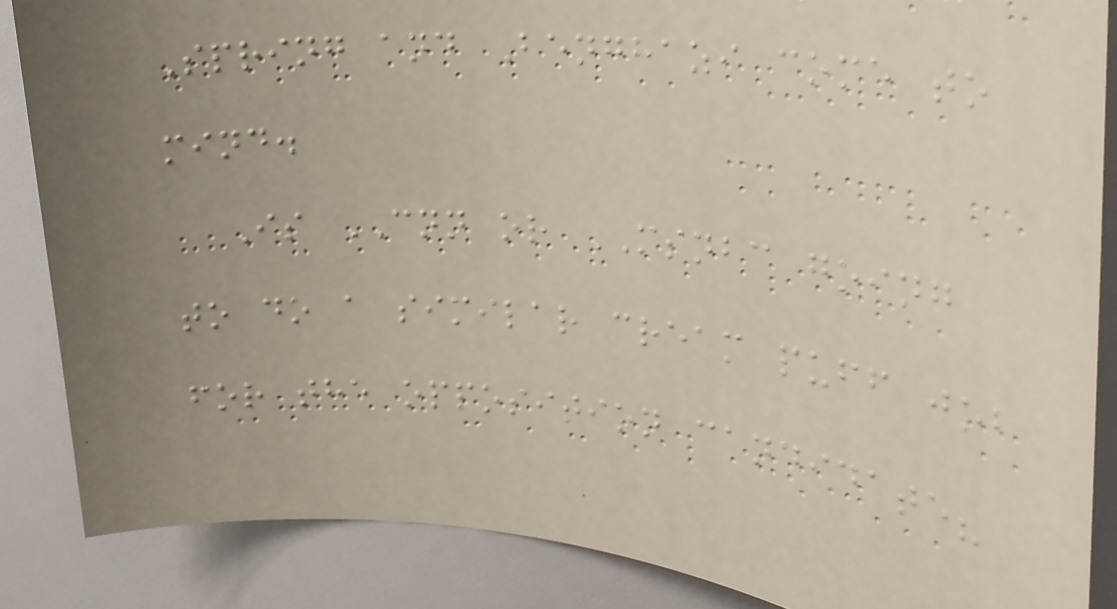Spring and Benghazi come to
mind.
Is CNN or MSNBC going
to do a similar cream puff job
for the opposition candidate?
